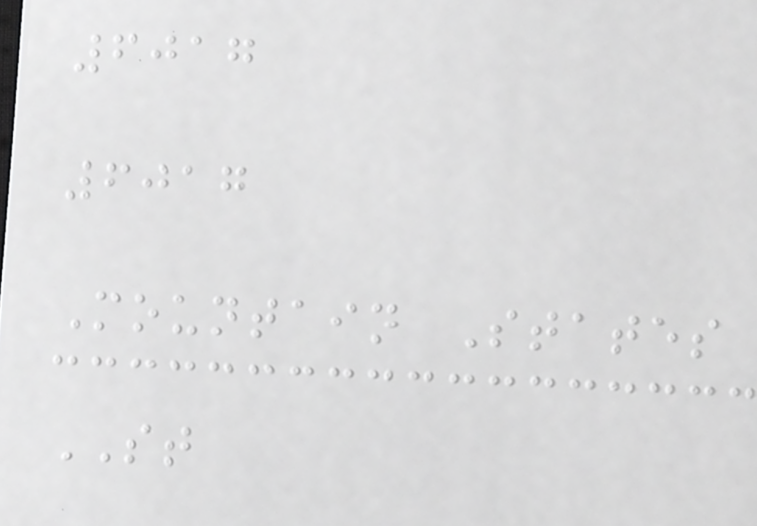6017
6017
Mountain States
ST
